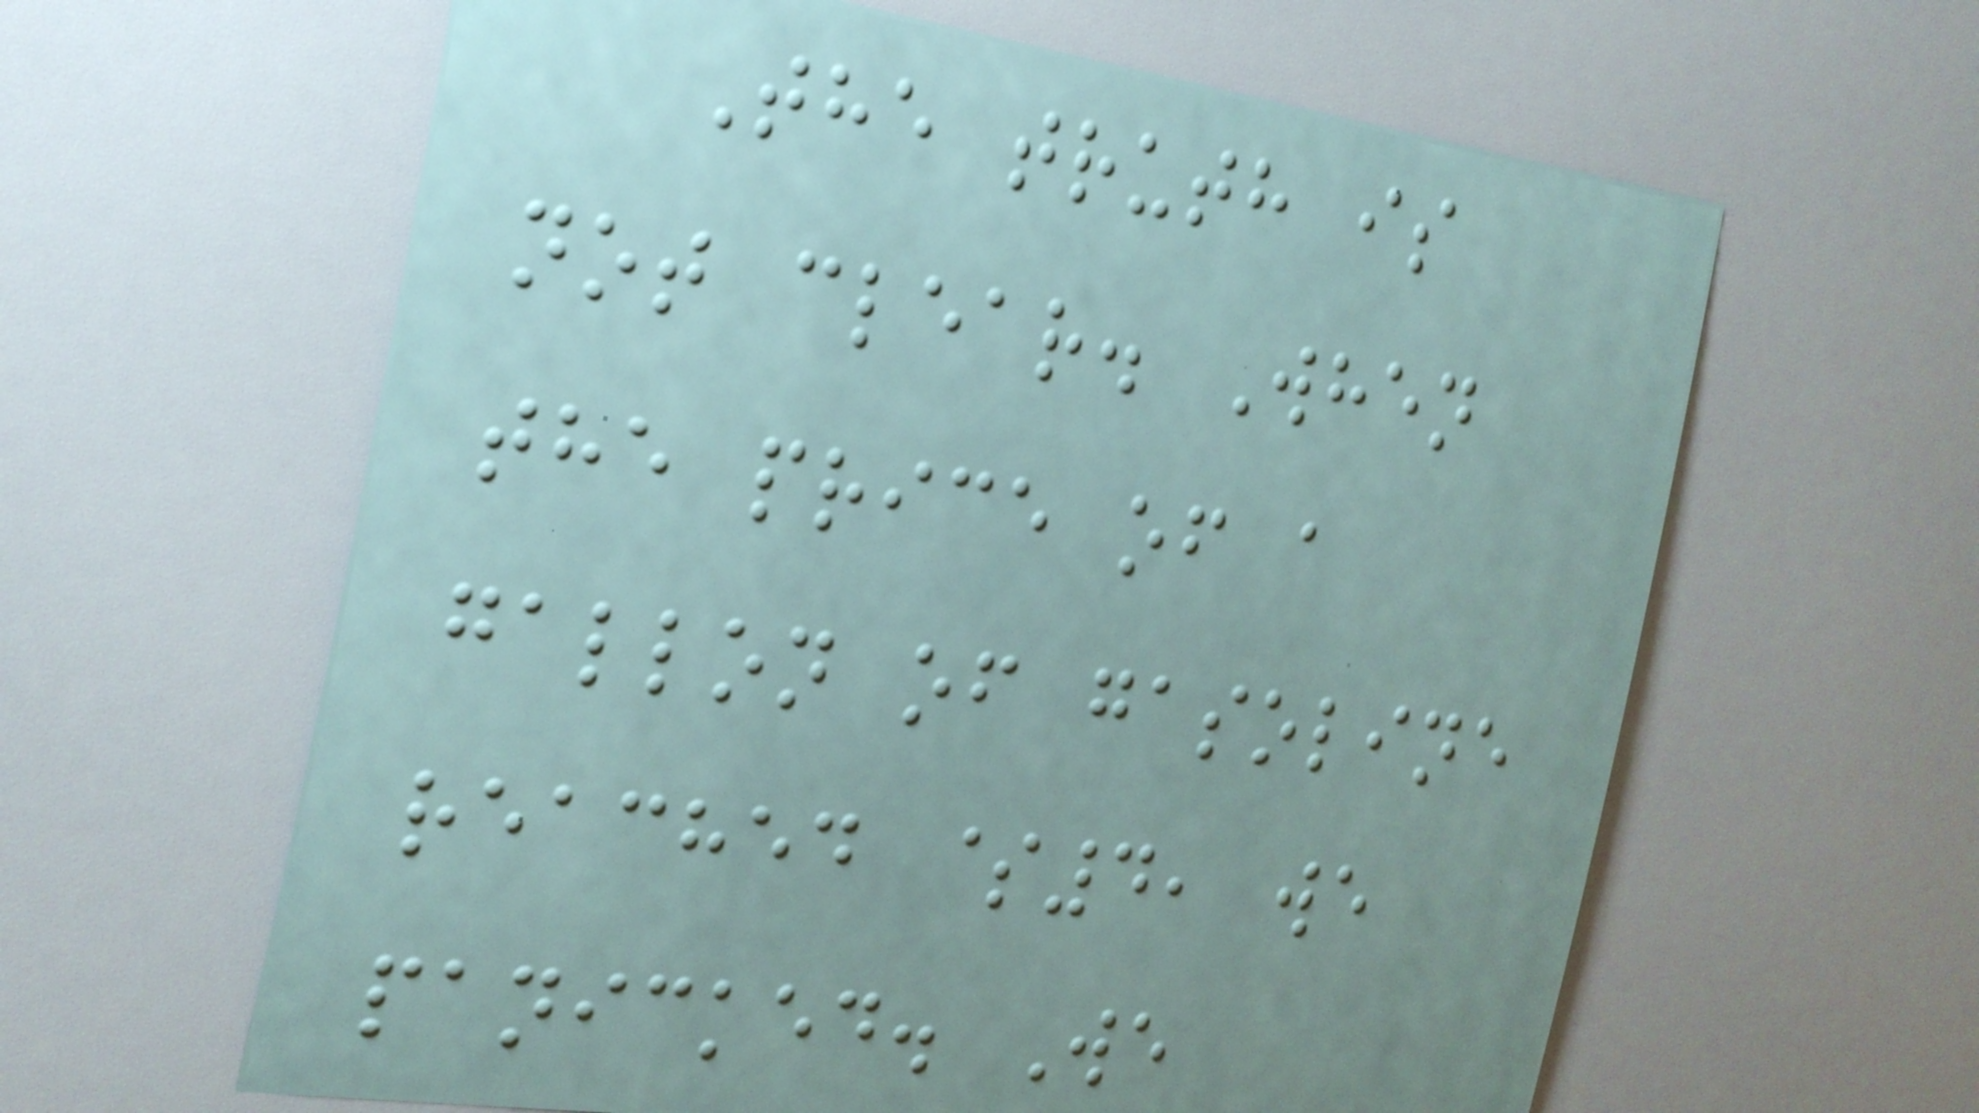The truth is
not clear. When
the price of a
gallon of gasoline
reached $4, we
panicked. We
